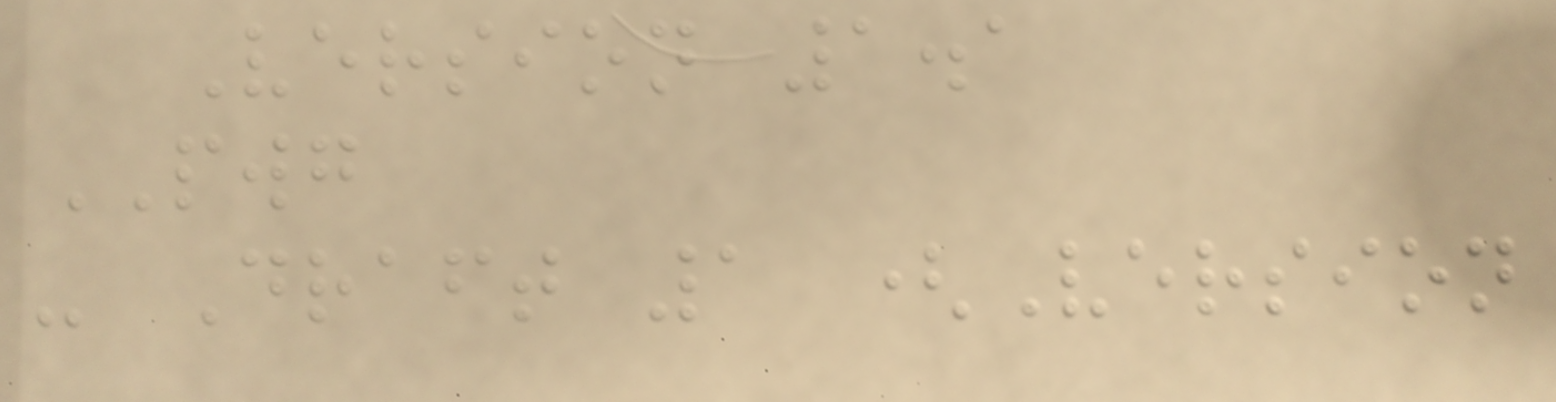Version 1.1
PWG
- Draft 1 (Version
